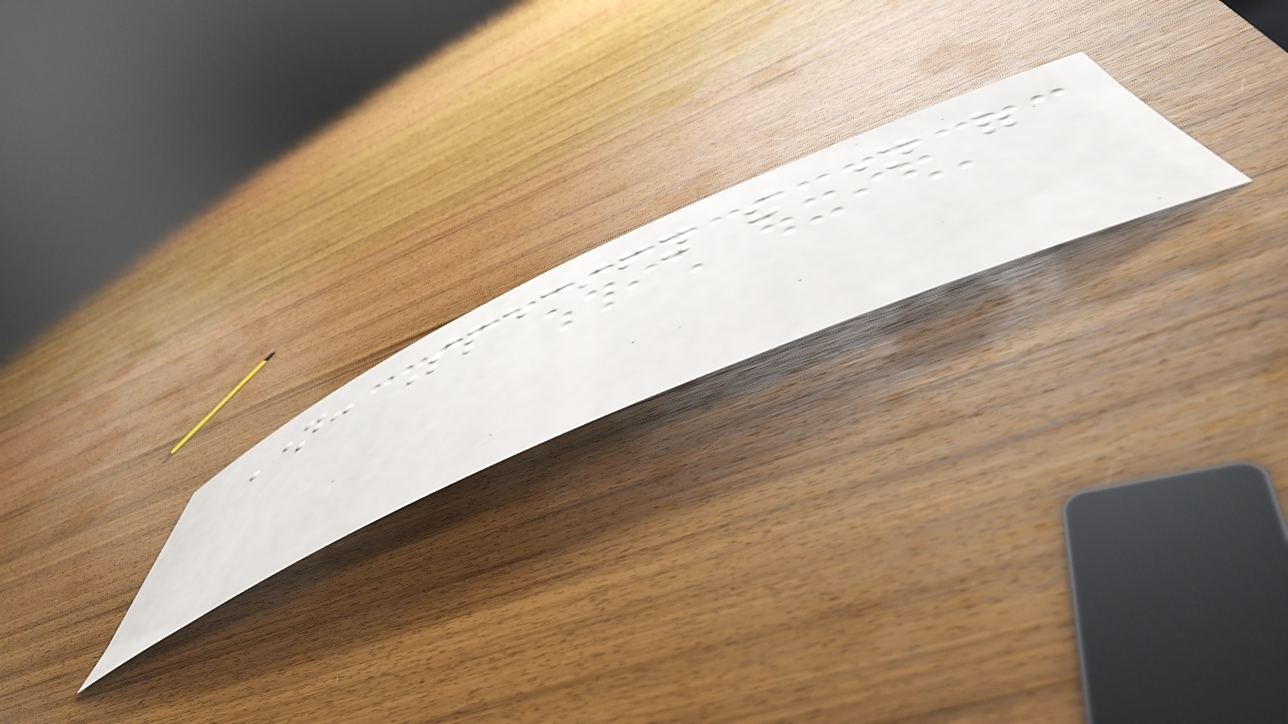Name: Specify the name of
